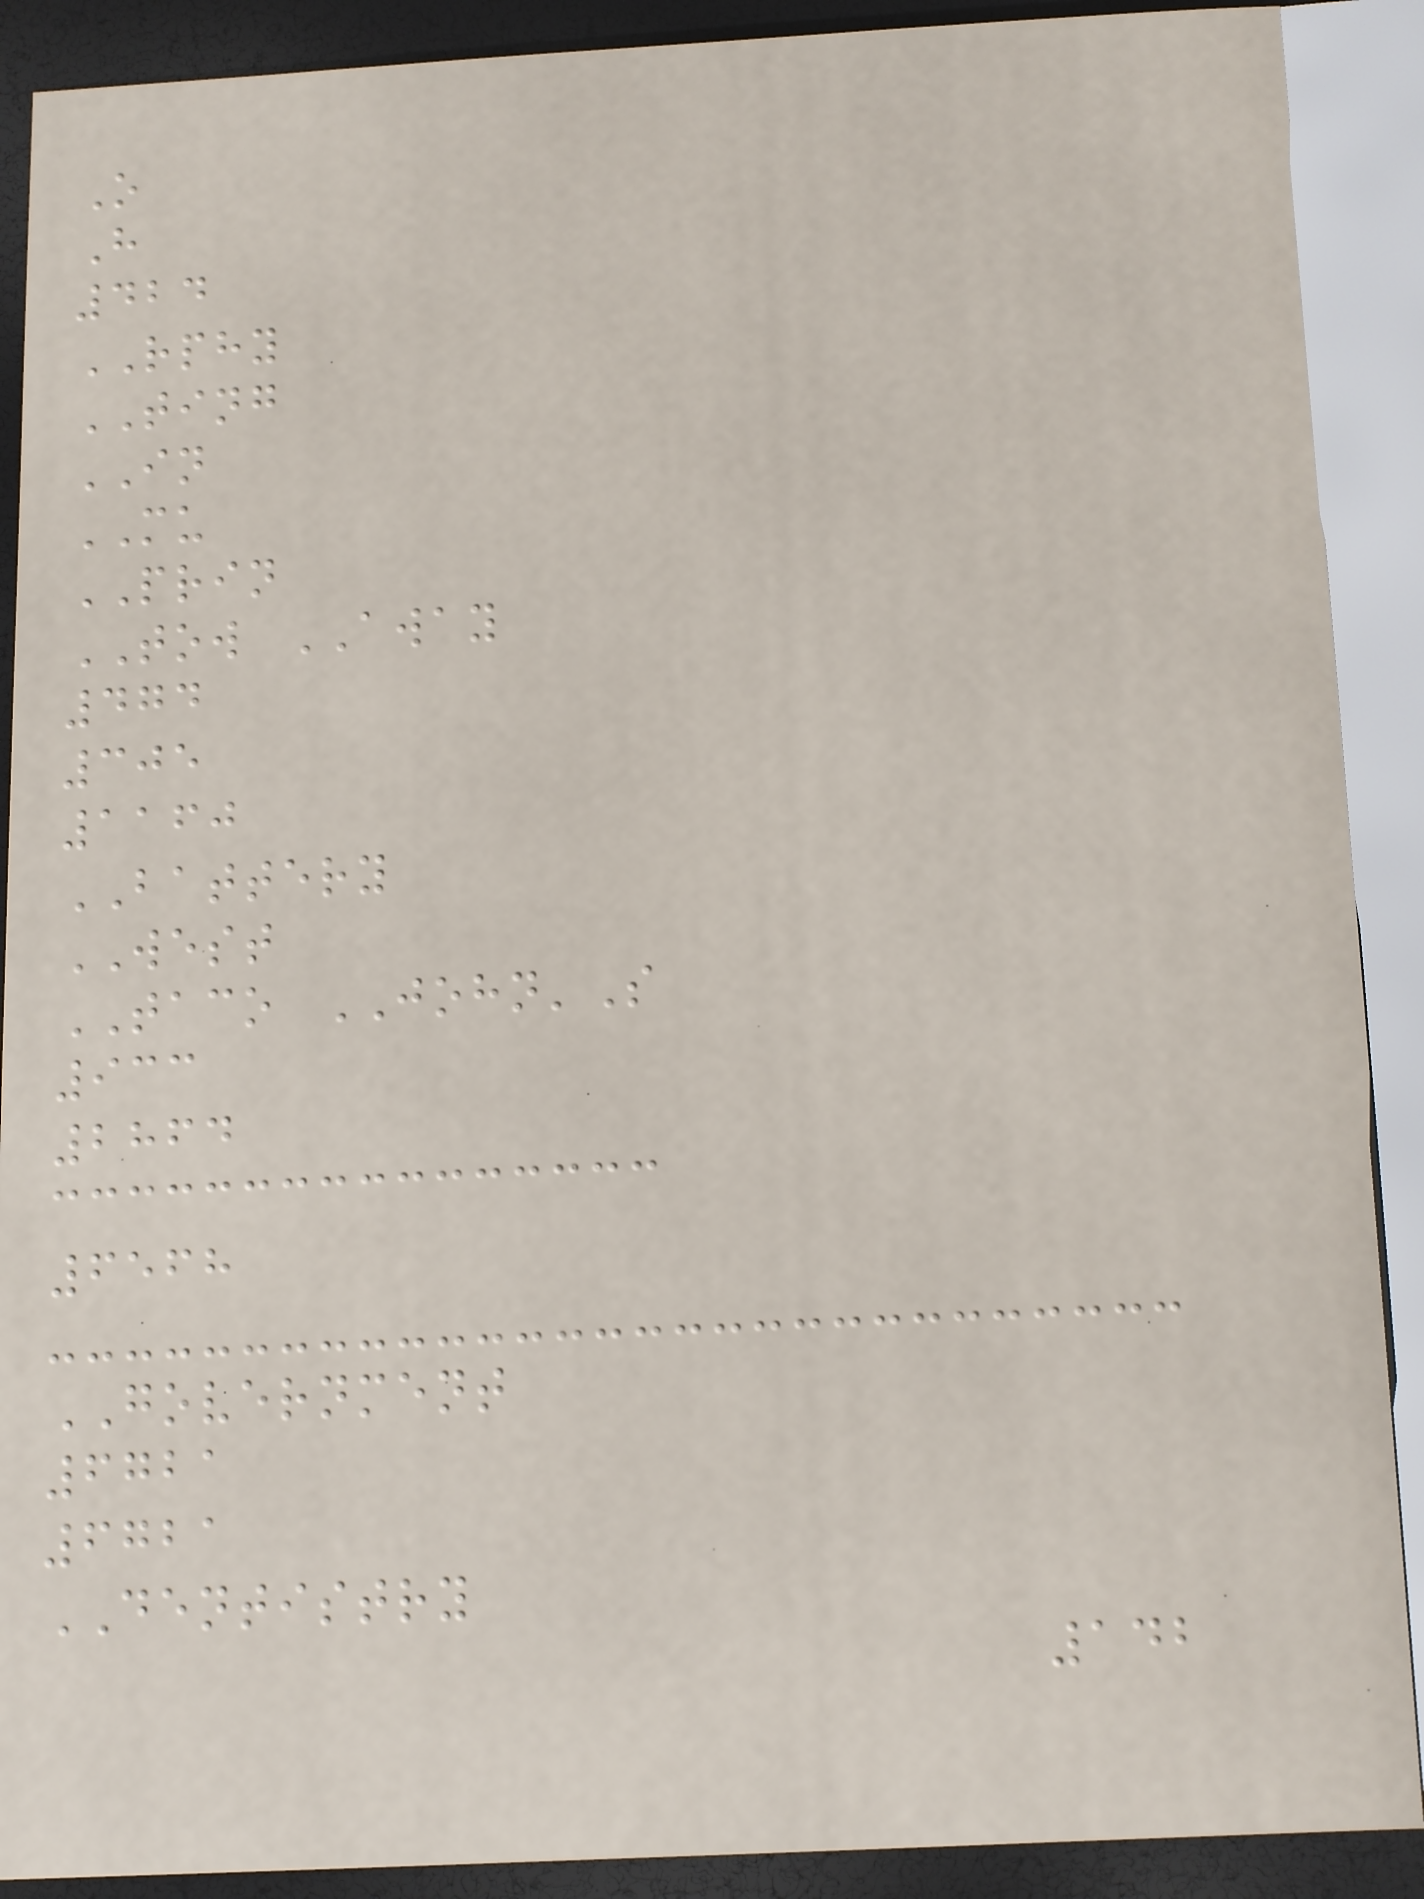O
H
424
RPHY
TING
IN
MU
PRIN
TOW AWAY
474
305
1160
BATTERY
WEST
TACO JOHN'S
933
2864
6568
GOVERNMENT
6721
6721
DENTISTRY
142
